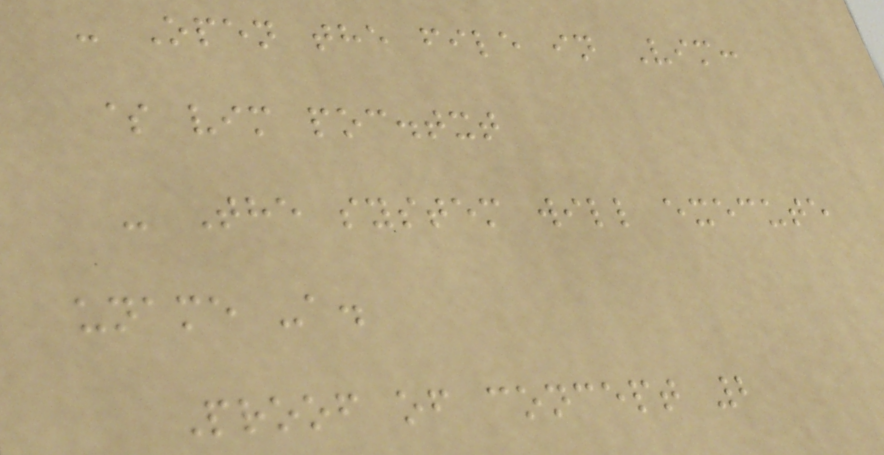- Open the file in Vim:
$ vim poc.txt
- The system will execute
uname -a.
Proof of concept 2
